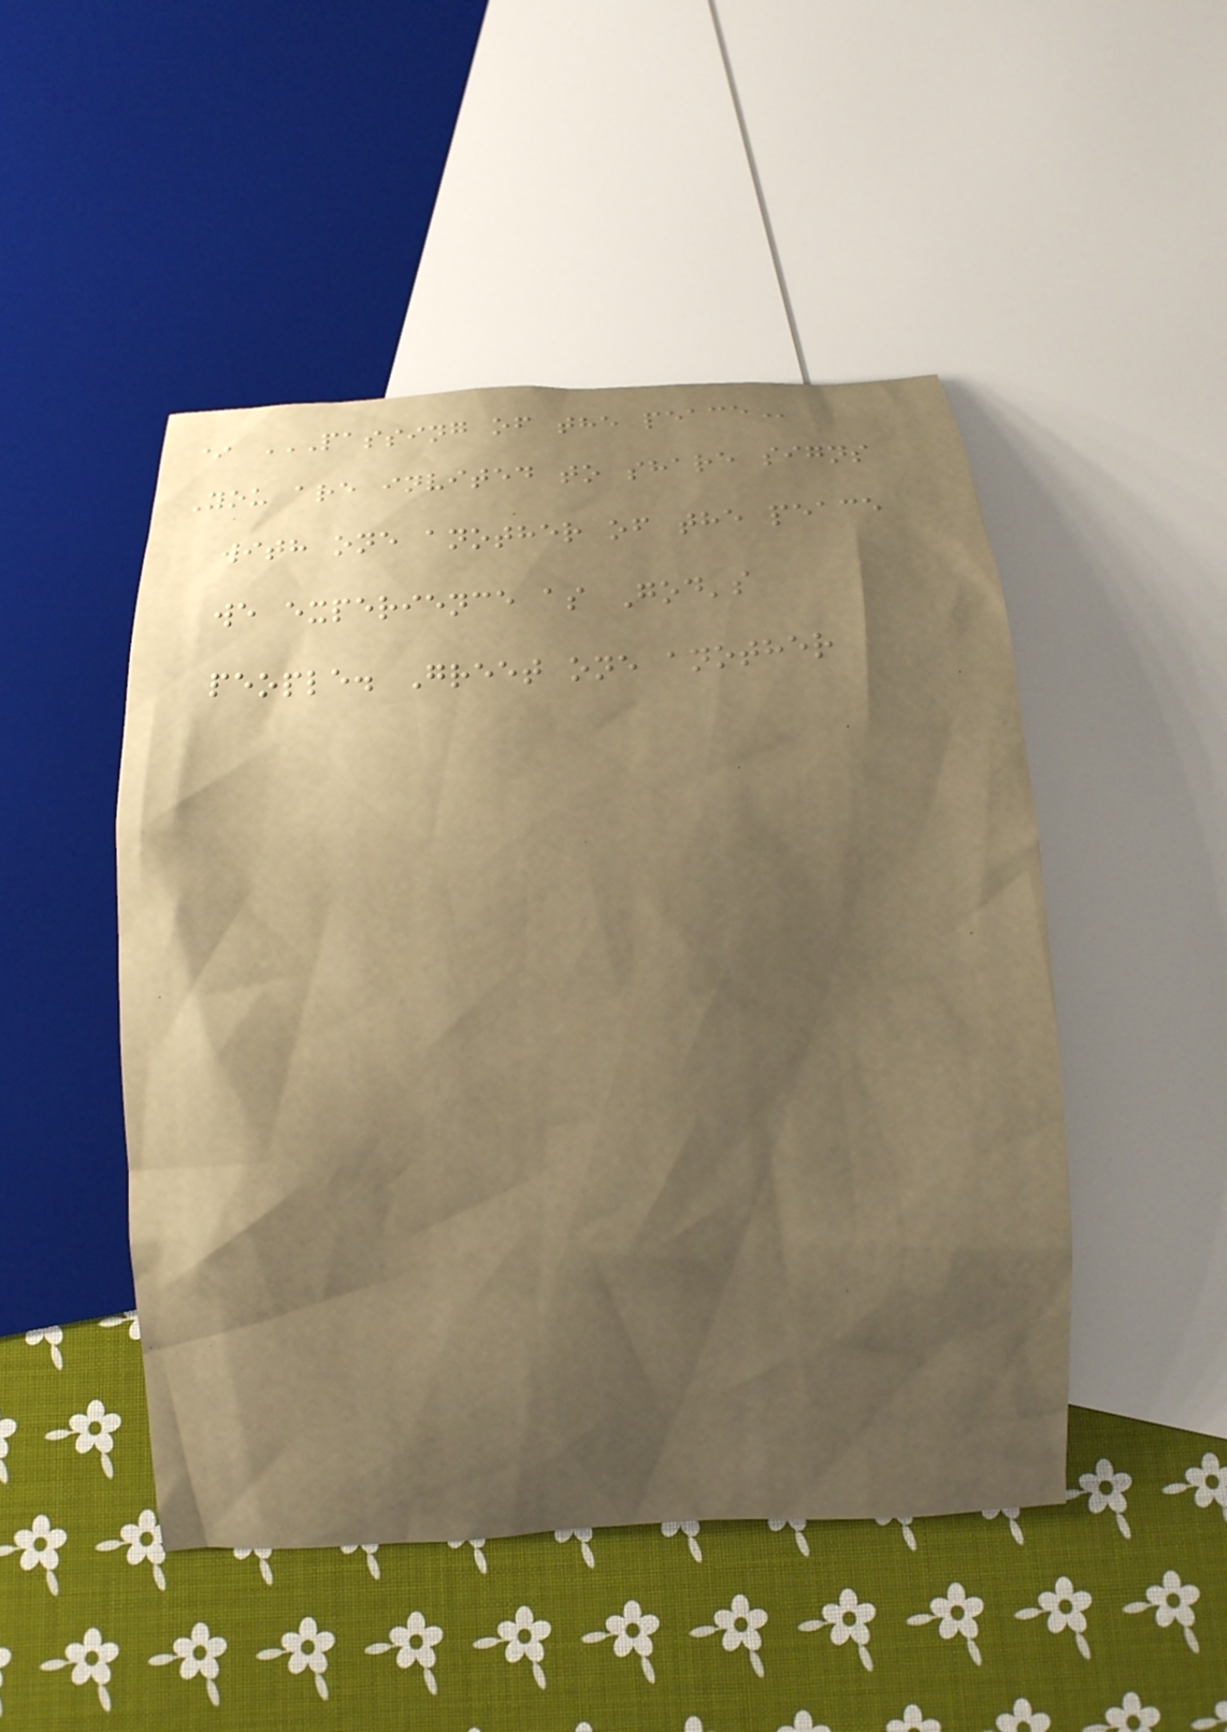* PASSING OF THE PEACE
You are invited to share signs
with one another of the peace
we experience as God's
people. Greet one another
